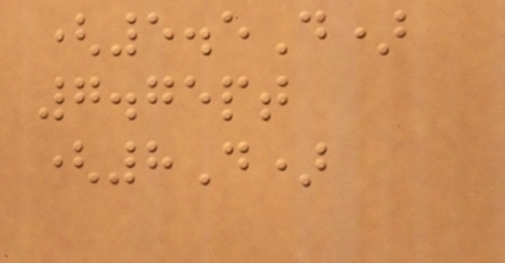(5.5D)
7.75pt
(8D)
